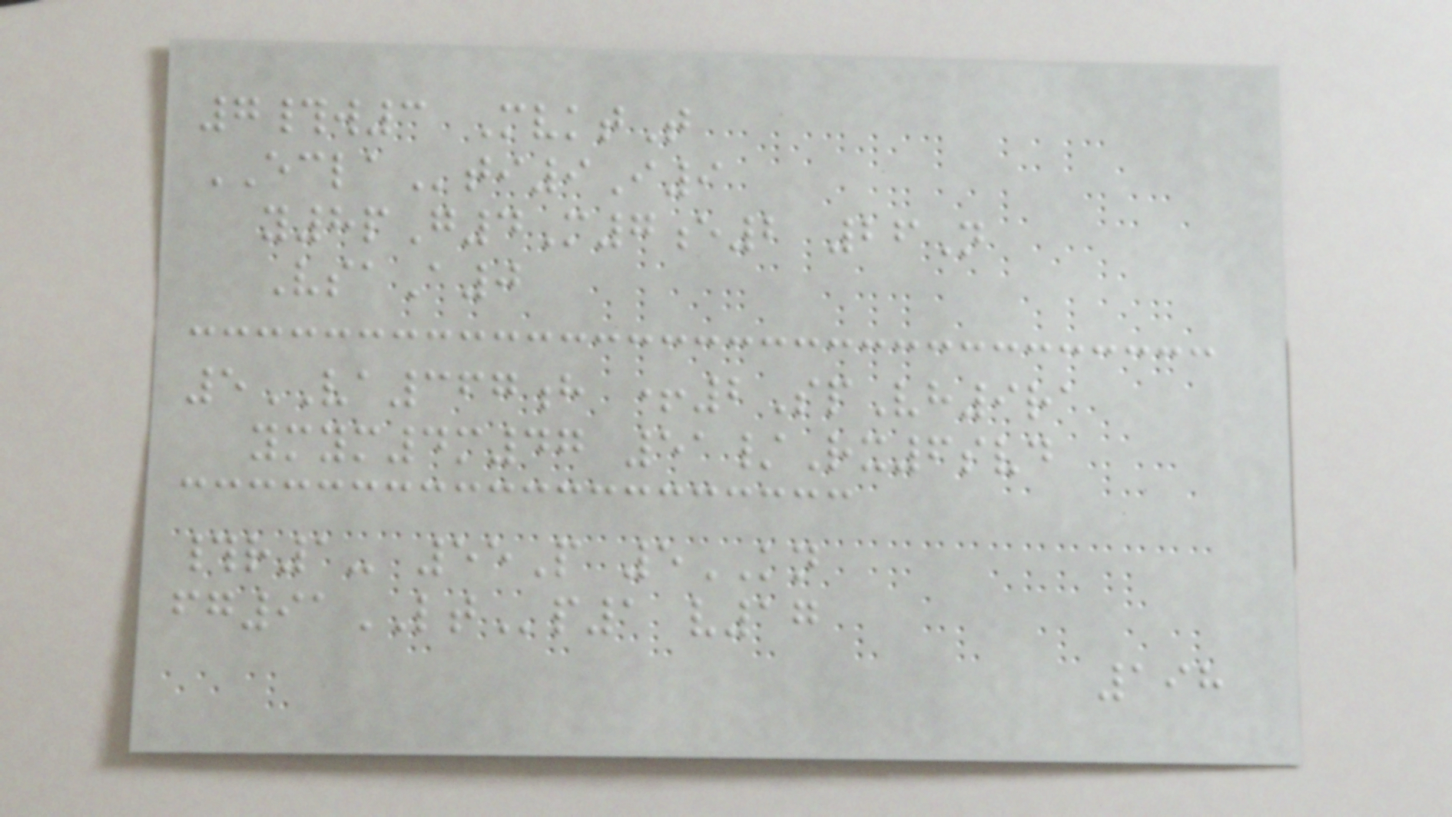7#w3 MvktT
ECLAti9I9
y8pG4M7e2 26N
VsaA0
5VA367h +2SpVh9ra
ymym4m47 51/Rx6svd
#r1- 55P 5KN
fg91LTp1 v17
198
